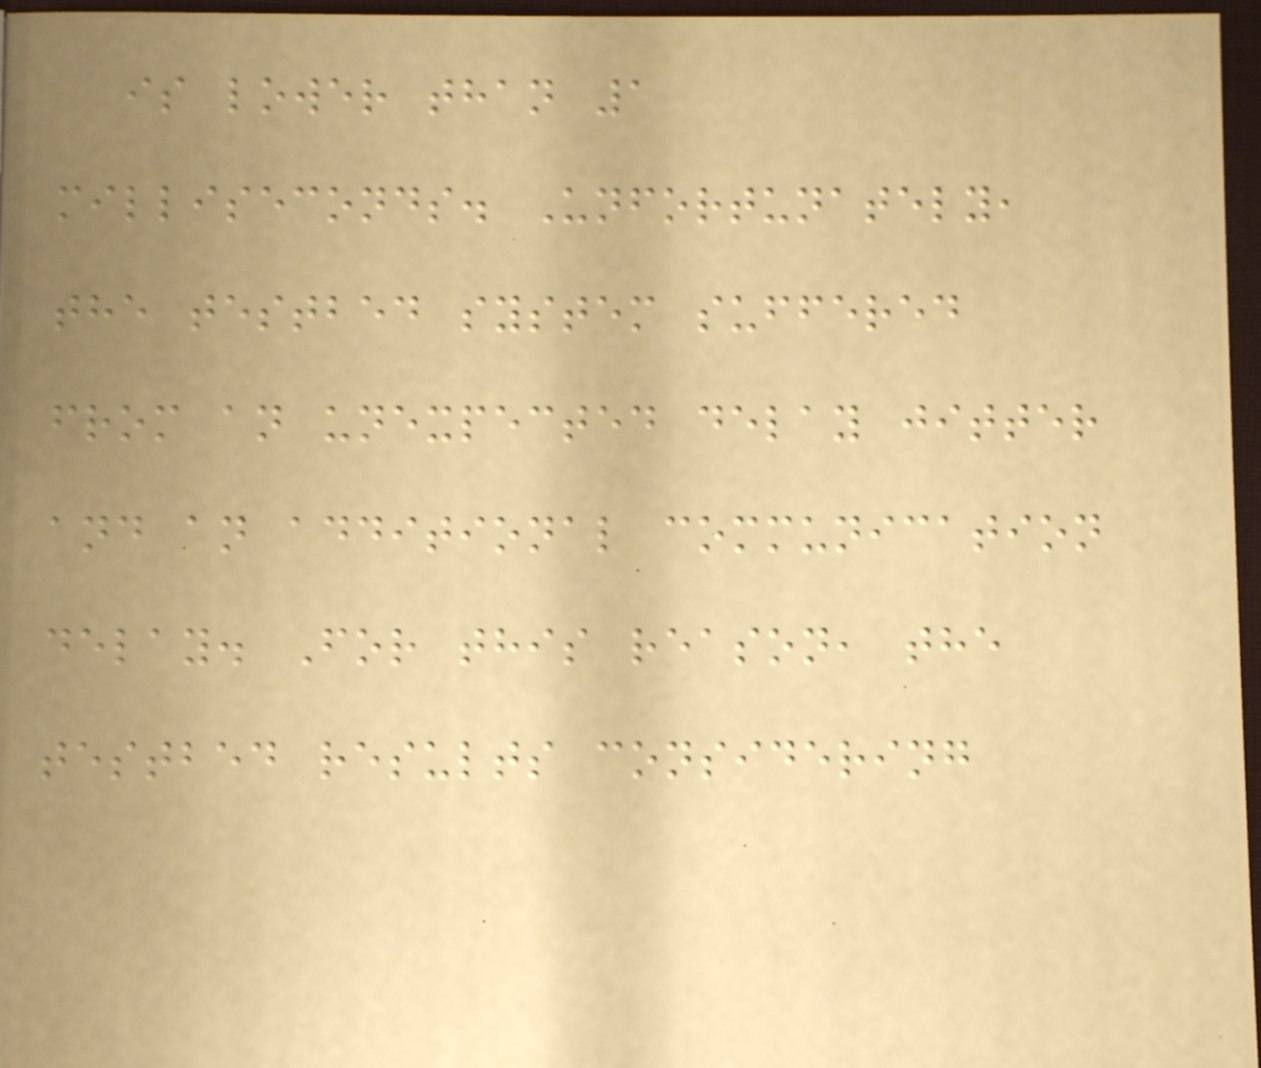is lower than 1
milliseconds. Unfortunately,
the testbed system suffered
from an unexpected delay jitter
and an additional communication
delay. For this reason, the
testbed results considering
